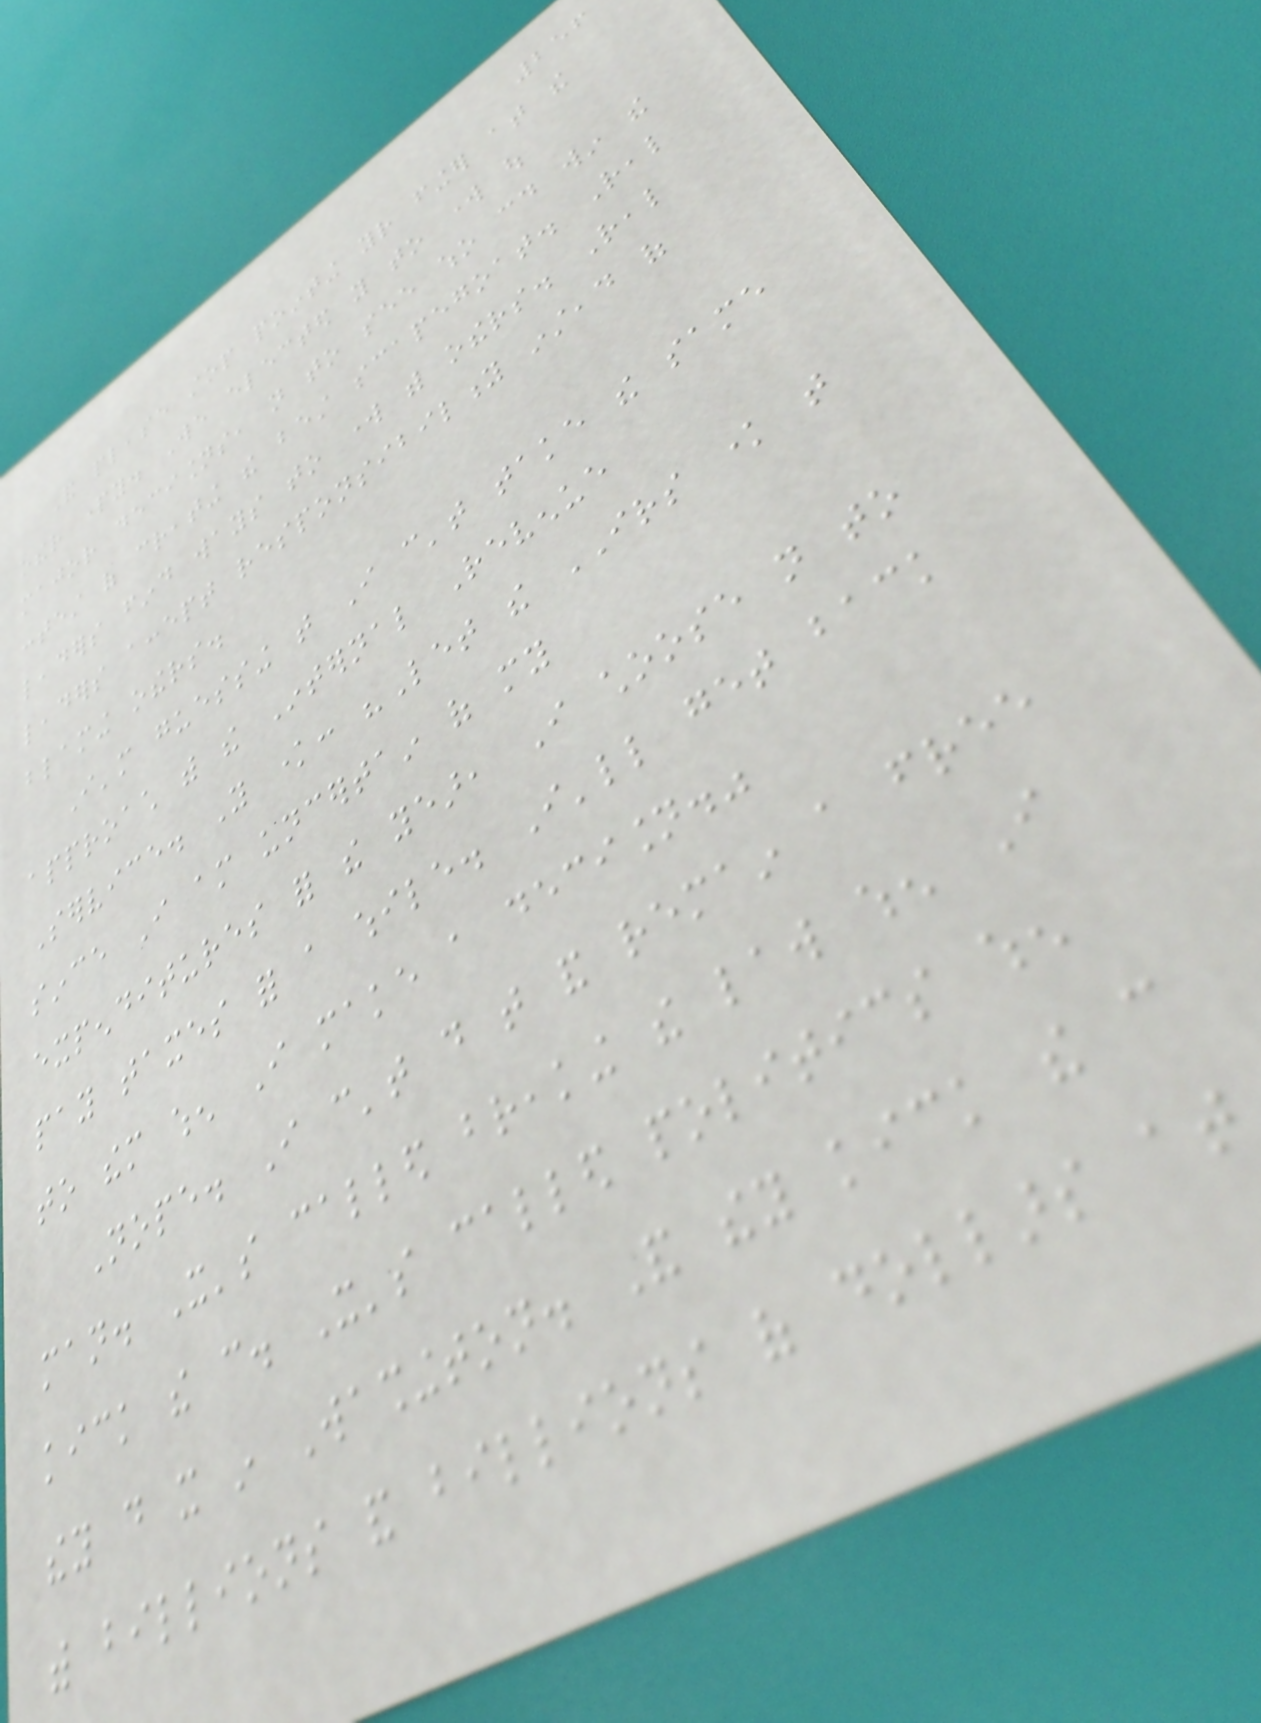256
And please stop pointing your finger at the
other party. We elected you to work out
major decisions, not to see who could win the
contest of creating the best scapegoat. Real
leaders find ways to work with others. Real
leaders accept responsibility instead of
blaming others.
I'm guessing that I can't take the same
approach with the Internal Revenue
Service. You know: "Let the IRS know that
since I am uncertain of my
expenditures for the year, I choose not to
pay taxes for a while. I'll get back
to them when I make a decision."
Nope. I can't do that and remain a free
man. It's called breaking the law when I
kick the can. It's called politics when
they do it in Washington. And they kick the can
with billions and billions of dollars at
